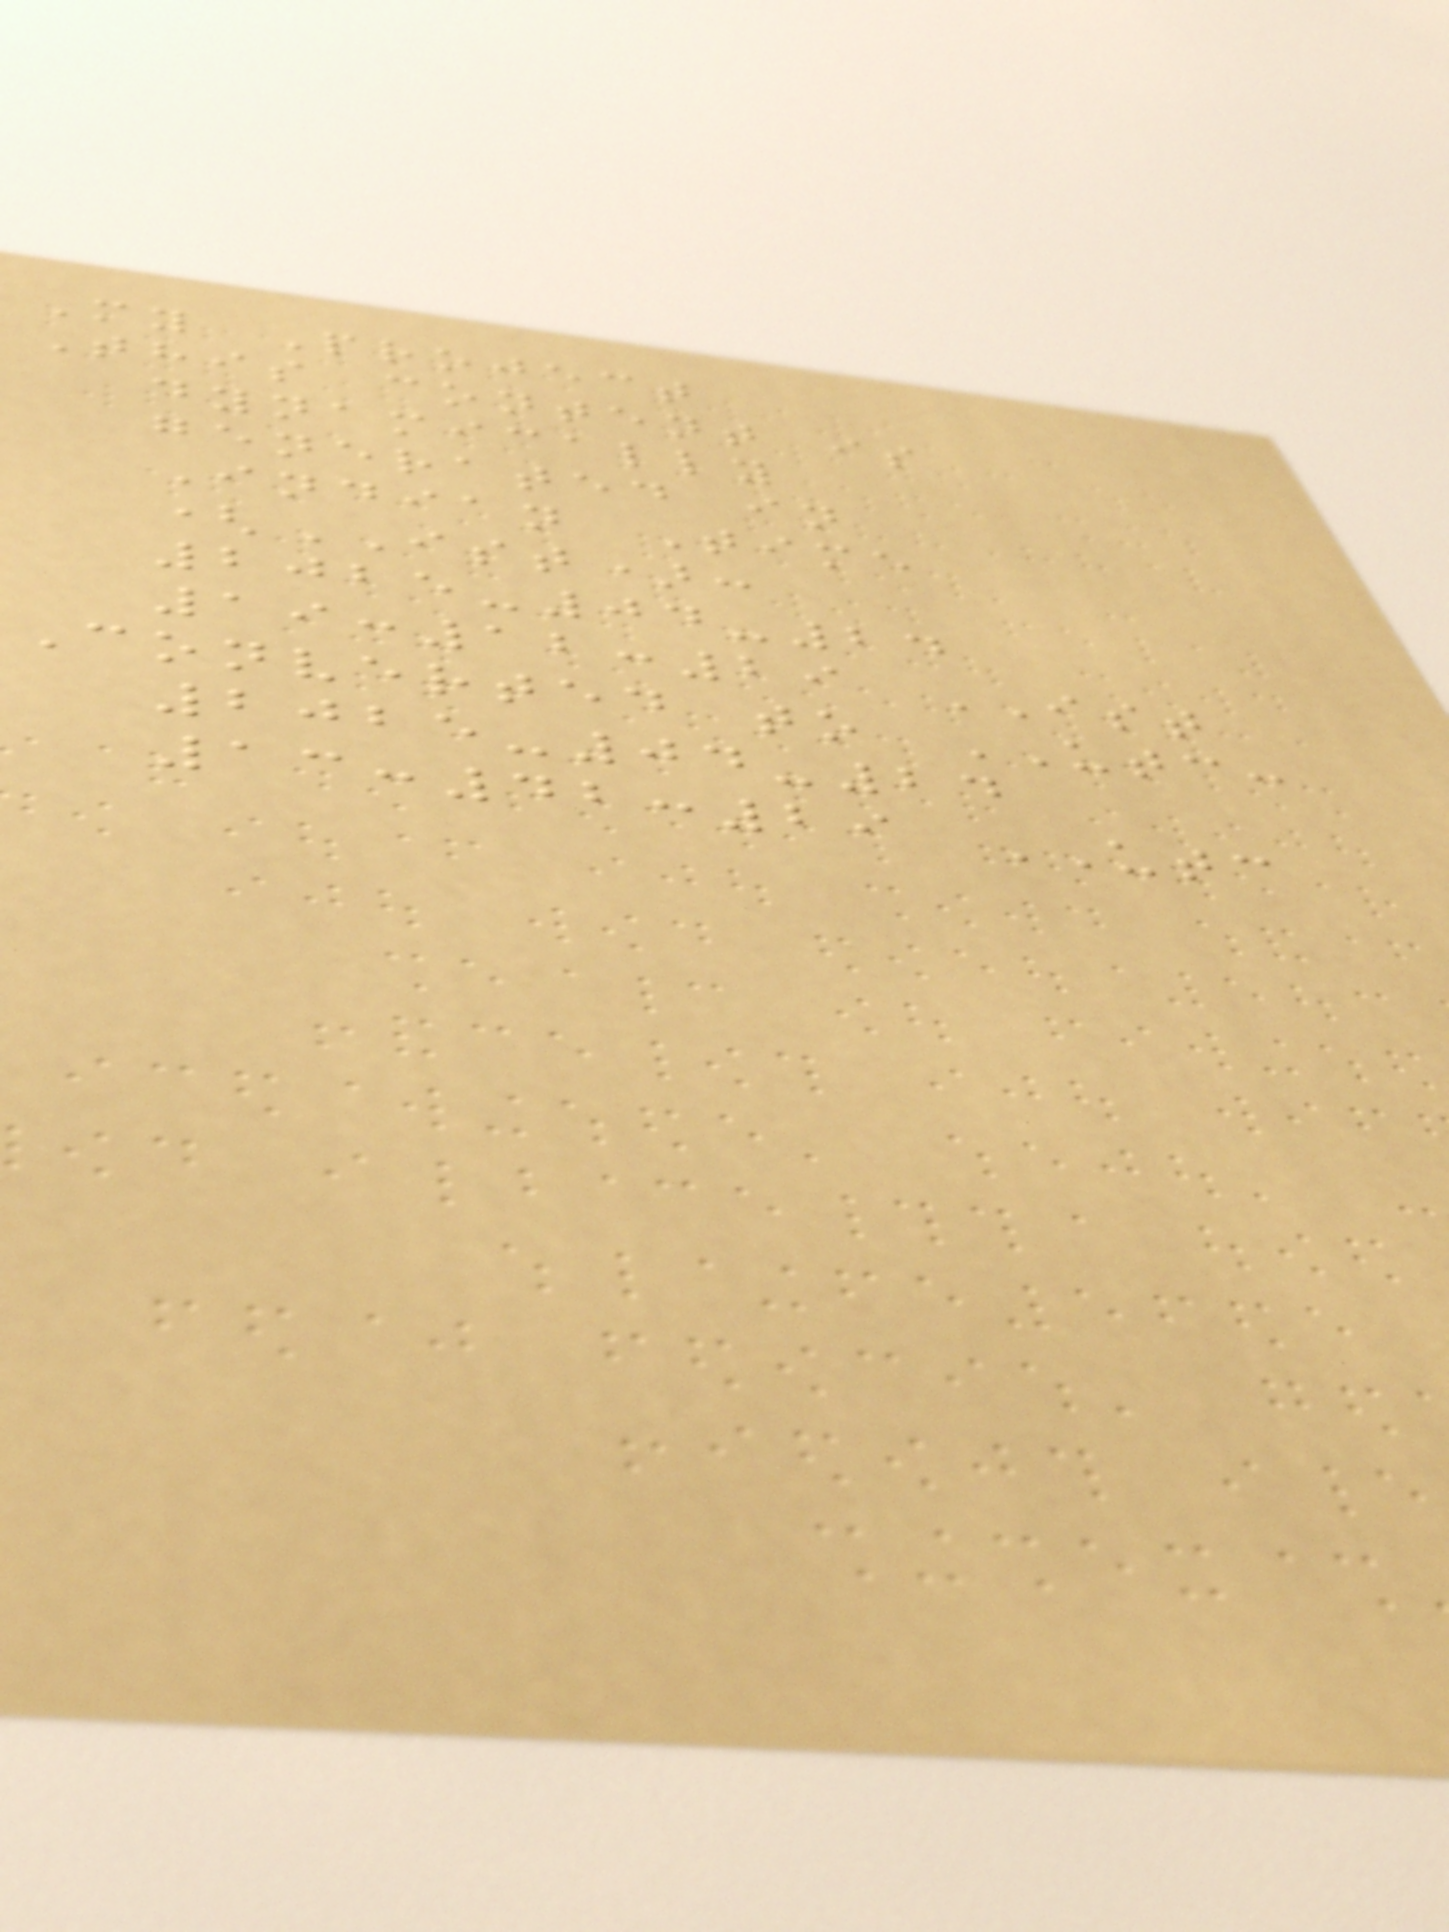My Project
This content is
dynamically
generated in
Indian Time
(IST):
2025-04-24
19:12:29 IST
Converted to UTC:
2025-04-24
13:42:29 UTC
